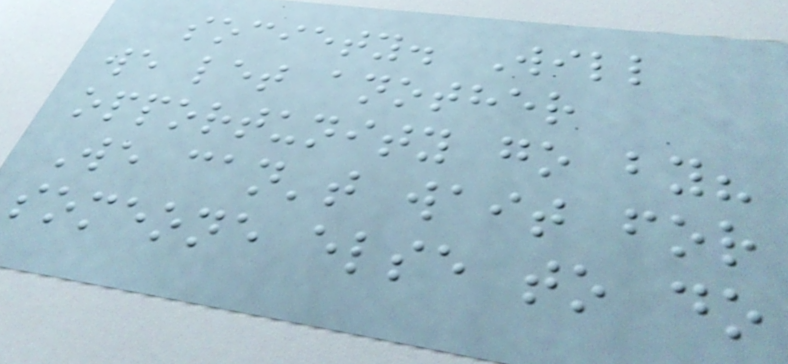society. Will
we let another
opportunity go by?
We can't wait for
someone else to do
